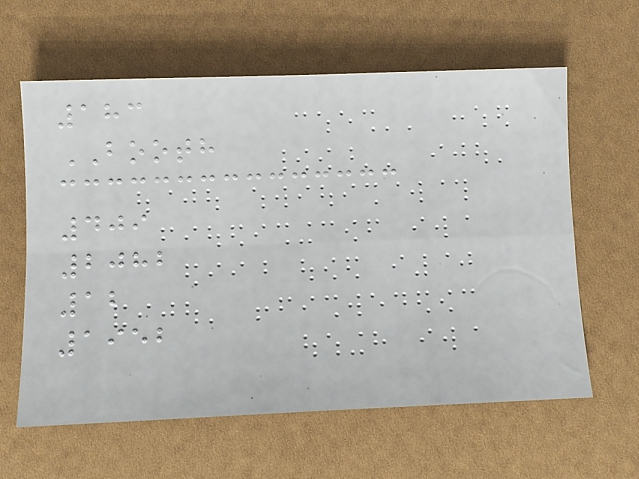183
BOOTH
409
2082
12
1952
